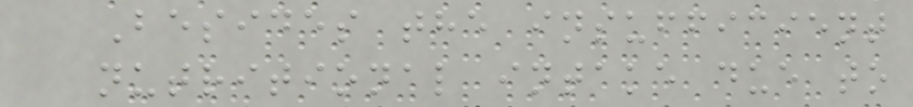Besides the insufficient
nutritional intake due to
